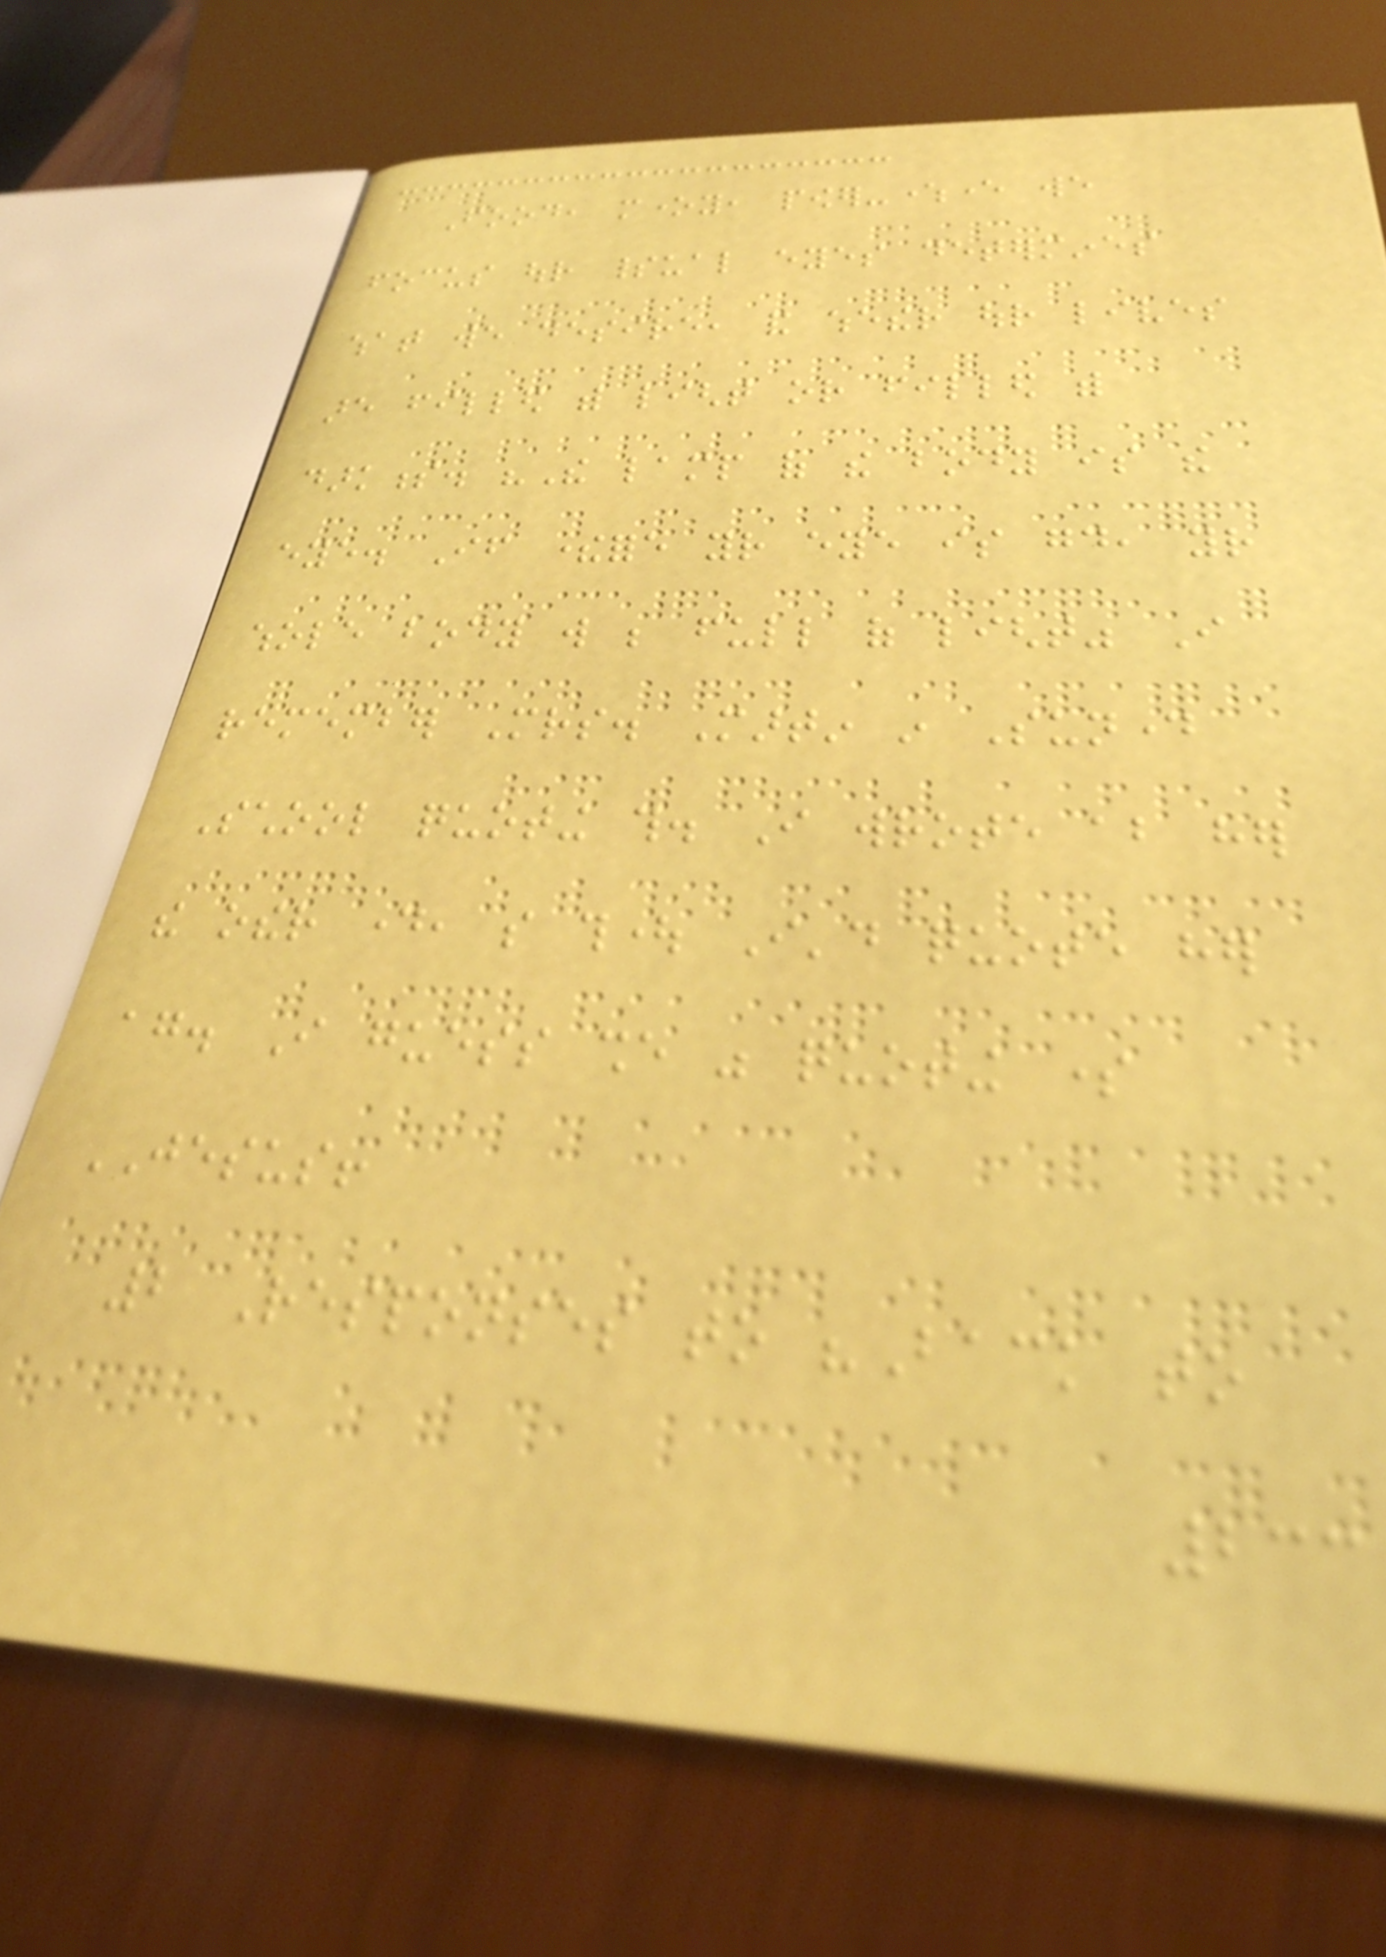Food, money, power-whereever we
focus our spiritual eyes determines
what we desire, and whether our lives
are filled with light or filled with
darkness. "The lamp of the body is the
eye. If therefore your eye is good, your
whole body will be full of light" I
remember Mrs. Martin in Sunday
School quoting this. I wrote about her
the other day, so thought I'd quote her
again. I guess she was quoting some
JESUS!
2 Responses to "Back to
233
